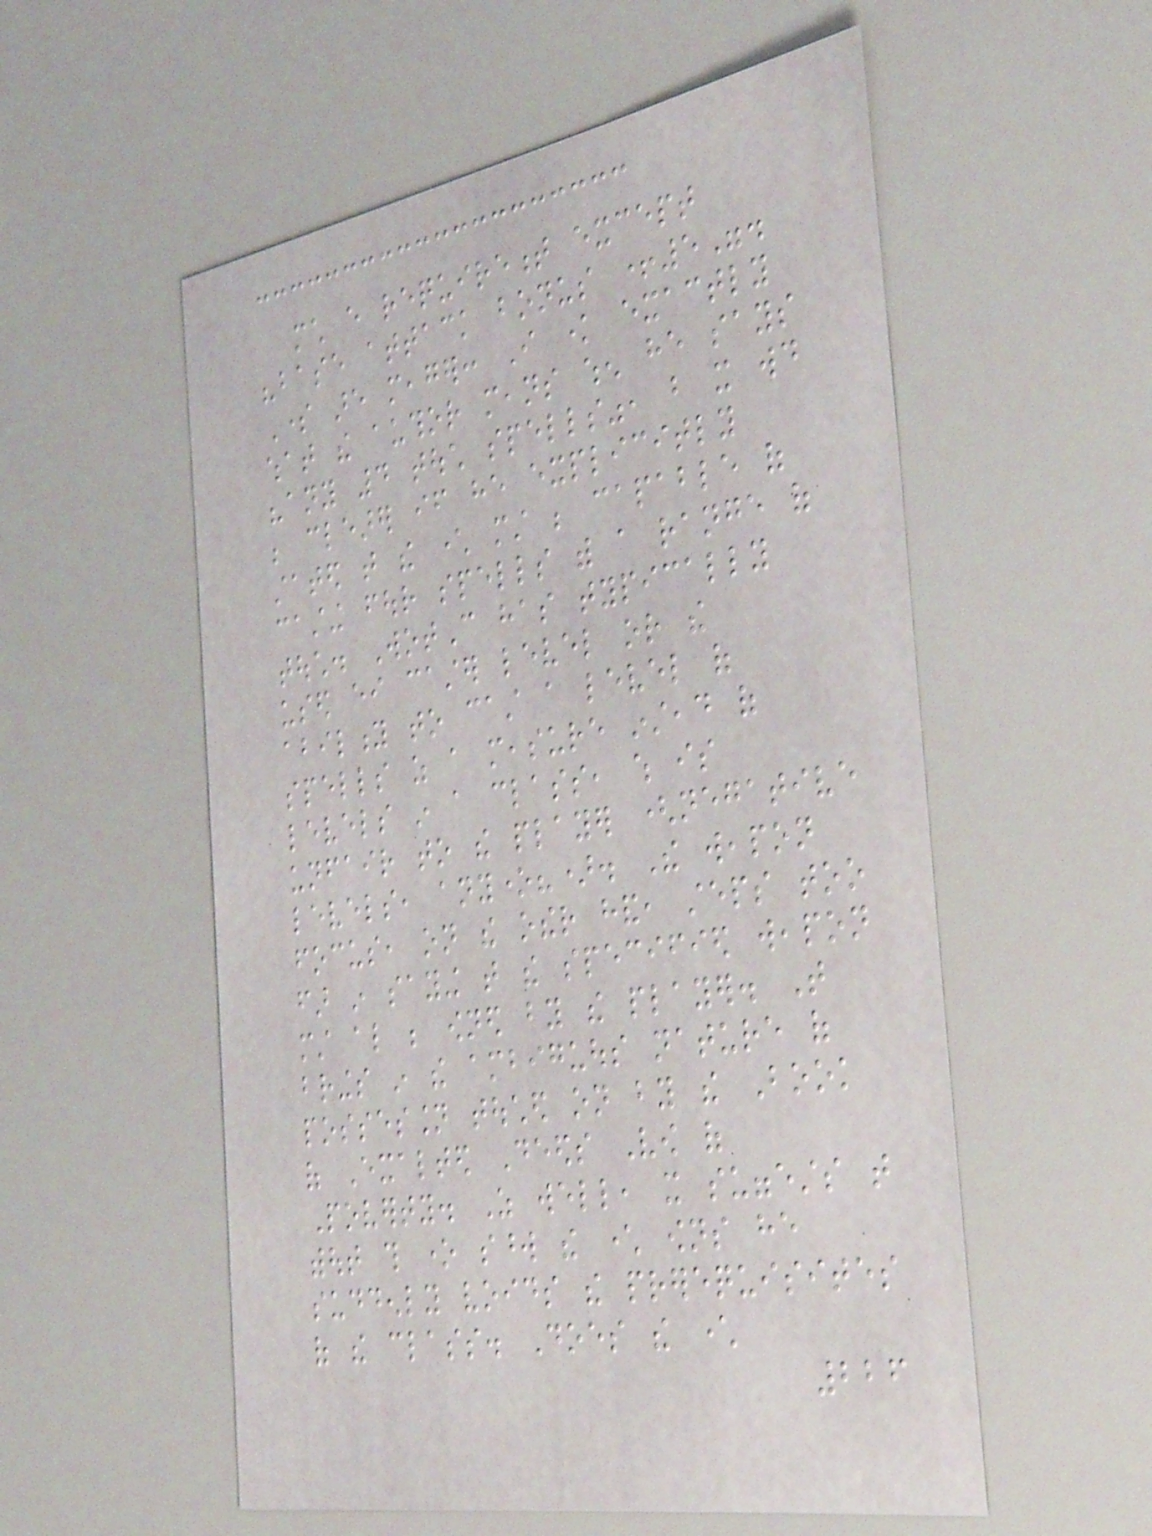much every requirement except
"base attack bonus +5".
Some are meager: I know exactly
what the author means when he says
"any 4 touch spells", but it would
be clearer if he explicitly
stated that the character must be capable of
casting four spells with a range of
touch. WotC has typically
used either caster level or the
ability to cast a level of
spells as a measure instead of
levels in a class, which is
unfair to the player (negative
levels, anyone?). The weapon
focus, on the other hand, steps too
far in saying that the specified weapon
must also be owned by the player. That
brings in the ambiguous nature of
possession touched on by the Book
of Exalted Deeds Vow of
Poverty. As well, it suggests that
without this one sword the character owns he
suddenly voids the prerequisites
of the class. Does the character
226
